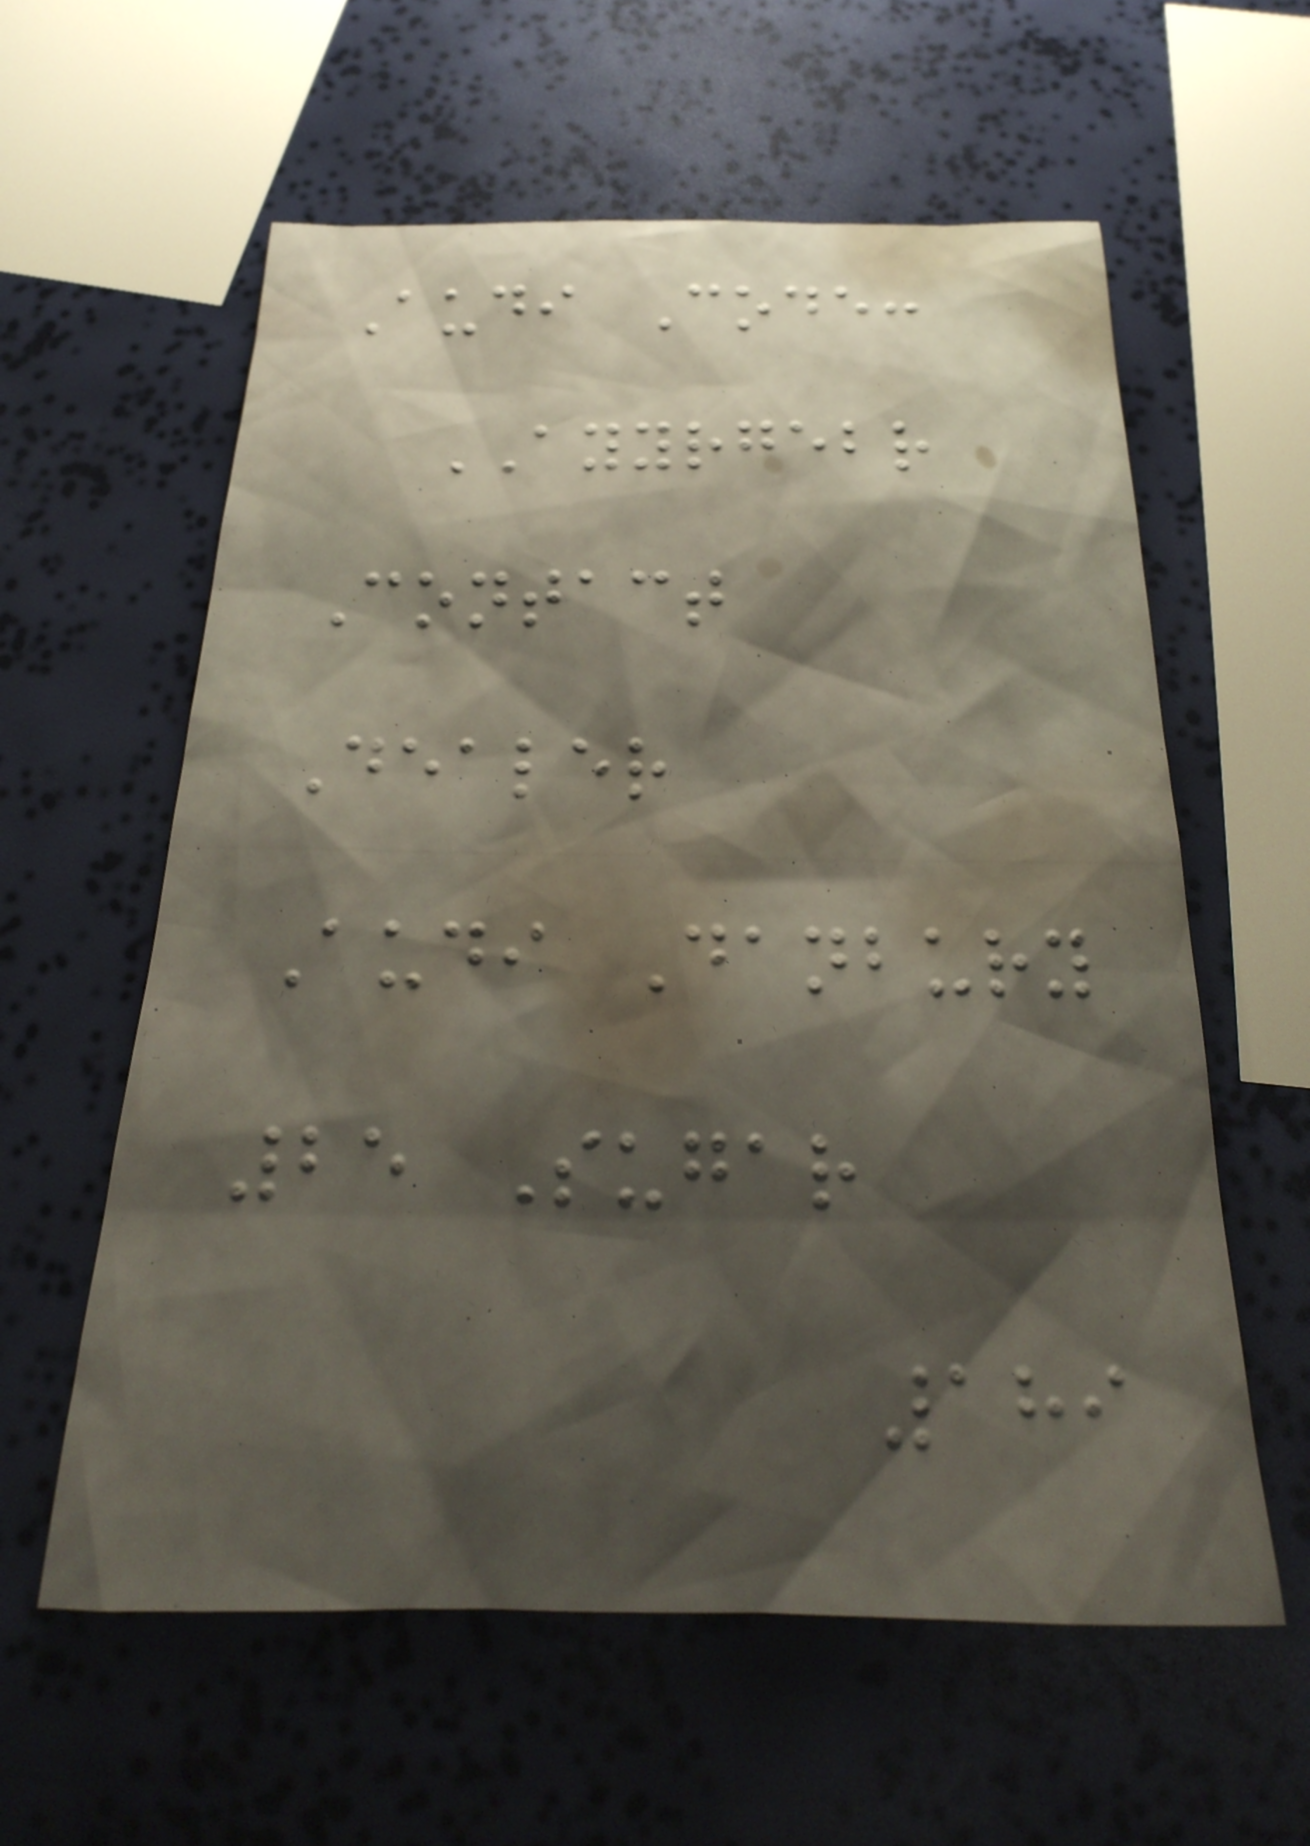Audi Code:
AYYRGEBR
Contact
Dealer
Audi Danbury
25 Sugar
189
